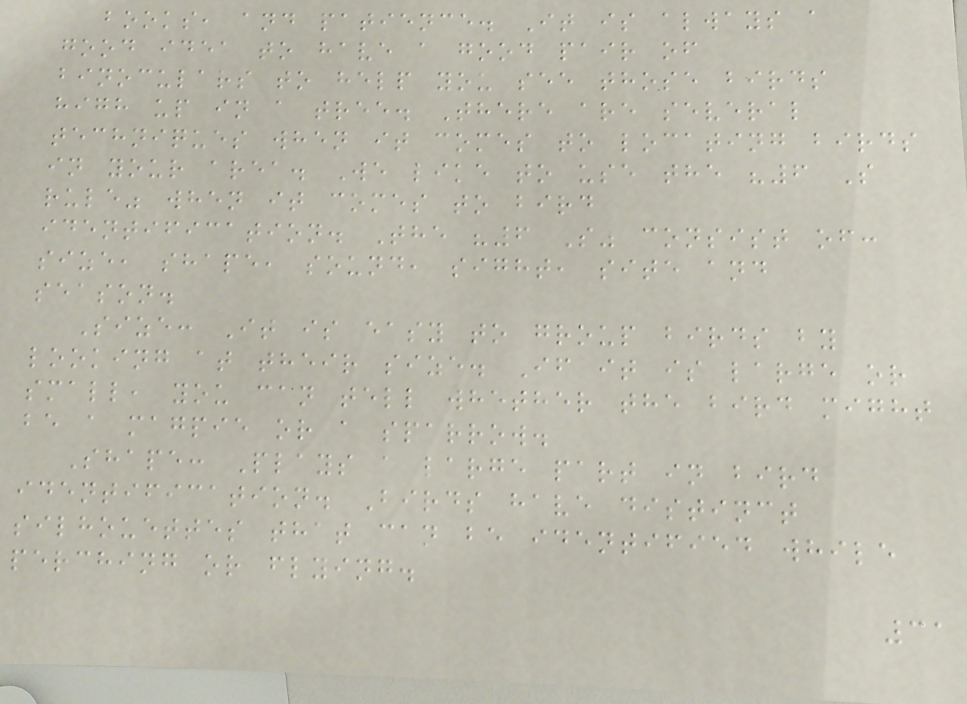books, and patience. It is always a
good idea to have a good pair of
binoculars to help you see those birds
high up in a tree. There are several
techniques when it comes to locating birds
in your area. We like to use the "6 S
rule" when it comes to bird
identification. The "6 S" consist of:
size, shape, sound, sight, site and
season.
Size: It is easy to group birds by
looking at their size. If it is large or
small, you can tell whether the bird might
be a magpie or a sparrow.
Shape: Plays a large part in bird
identification. Birds have distinct
silhouettes that can be identified while
perching or flying.
31
